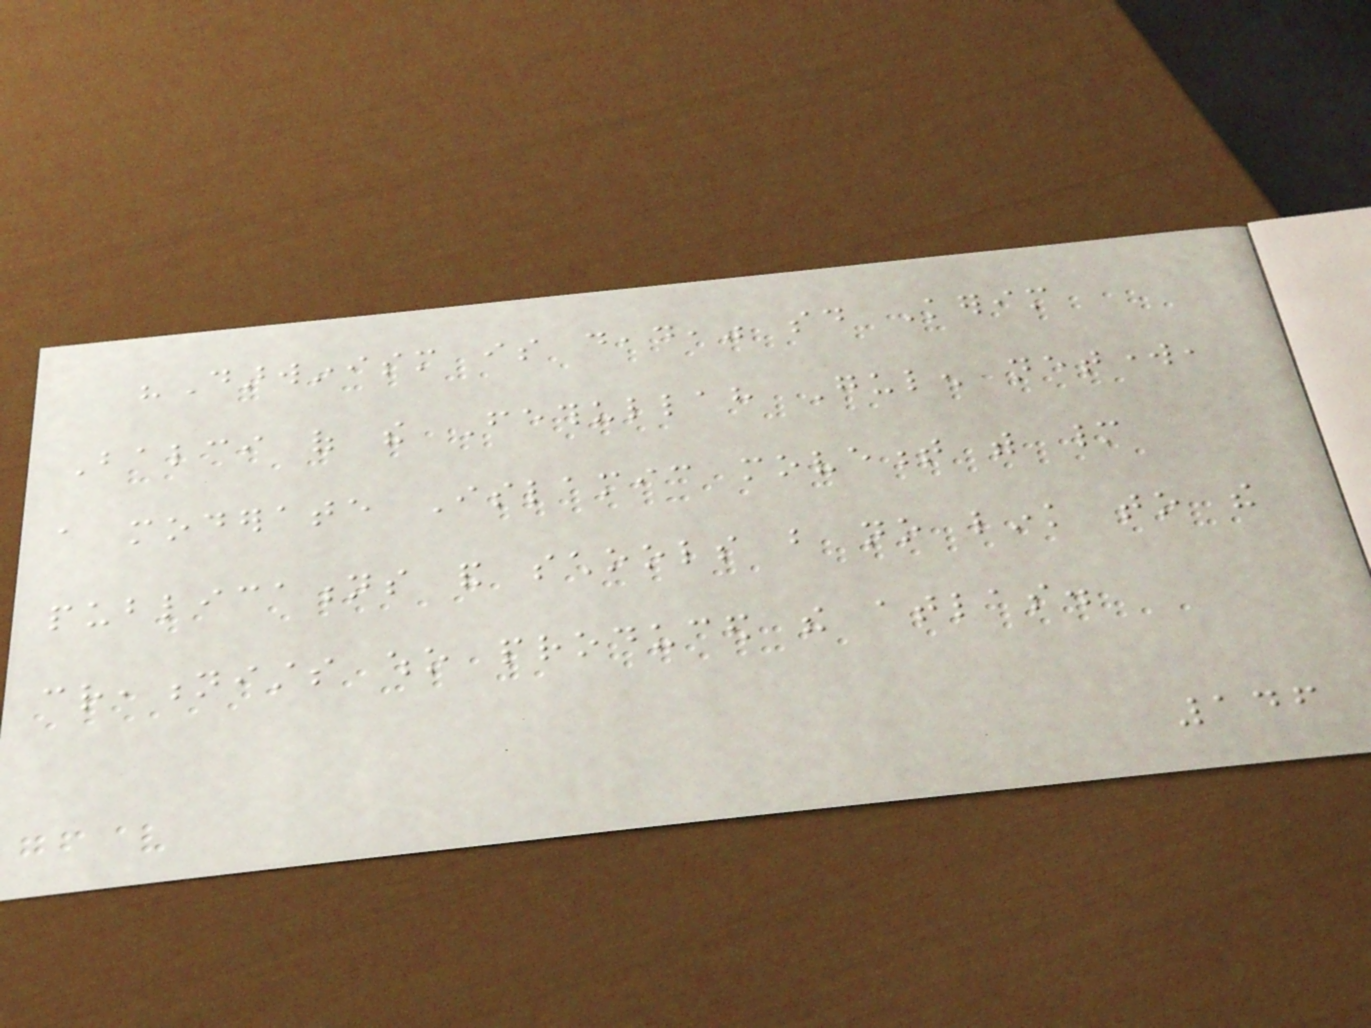"Darwinism is dead," said Kerim
Balci of the Fethullah Gulen network,
a moderate Islamic movement with many
publications and schools but no link to the
creationists who produced the atlas.
146
